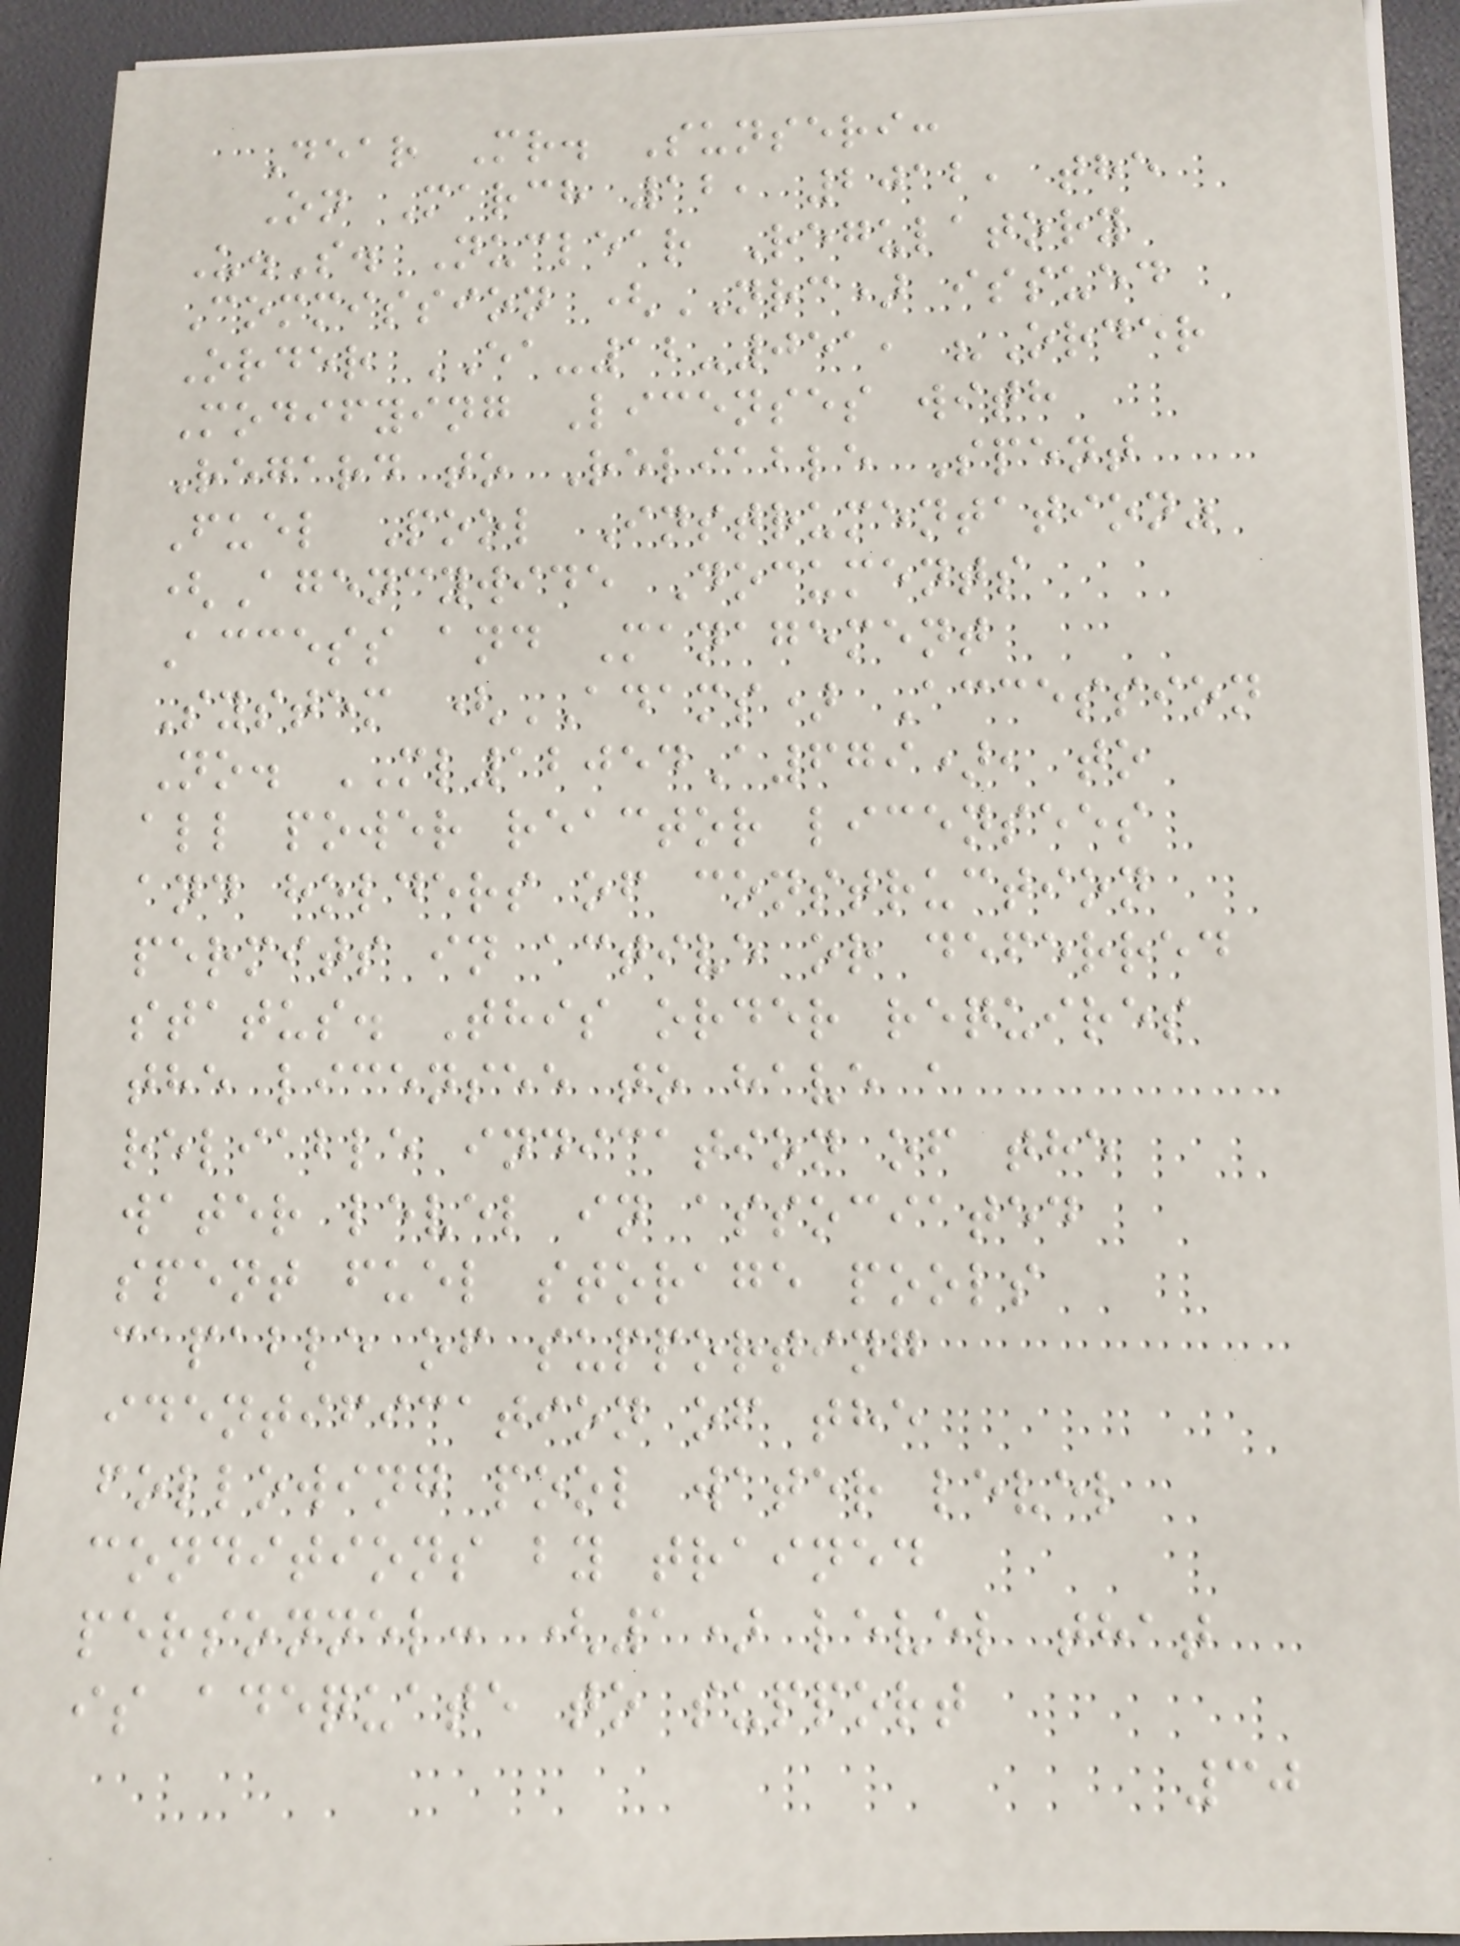Dear Mr. Sunseri:
On March 12, 2012, the
U.S. Nuclear Regulatory
Commission (NRC) issued
Order EA-12-051, "Order
Modifying Licenses with
Regard to Reliable Spent
Fuel Pool Instrumentation"
(Agencywide Documents
Access and Management
System (ADAMS) Accession
No. ML12054A679), to
all power reactor licensees
and holders of construction
permits in active or deferred
status. This order requires
the licensee to have a
reliable indication of the
water level in associated
spent fuel storage pools
capable of supporting
identification of the
following pool water level
conditions by trained
personnel: (1) level that
is adequate to support
30
